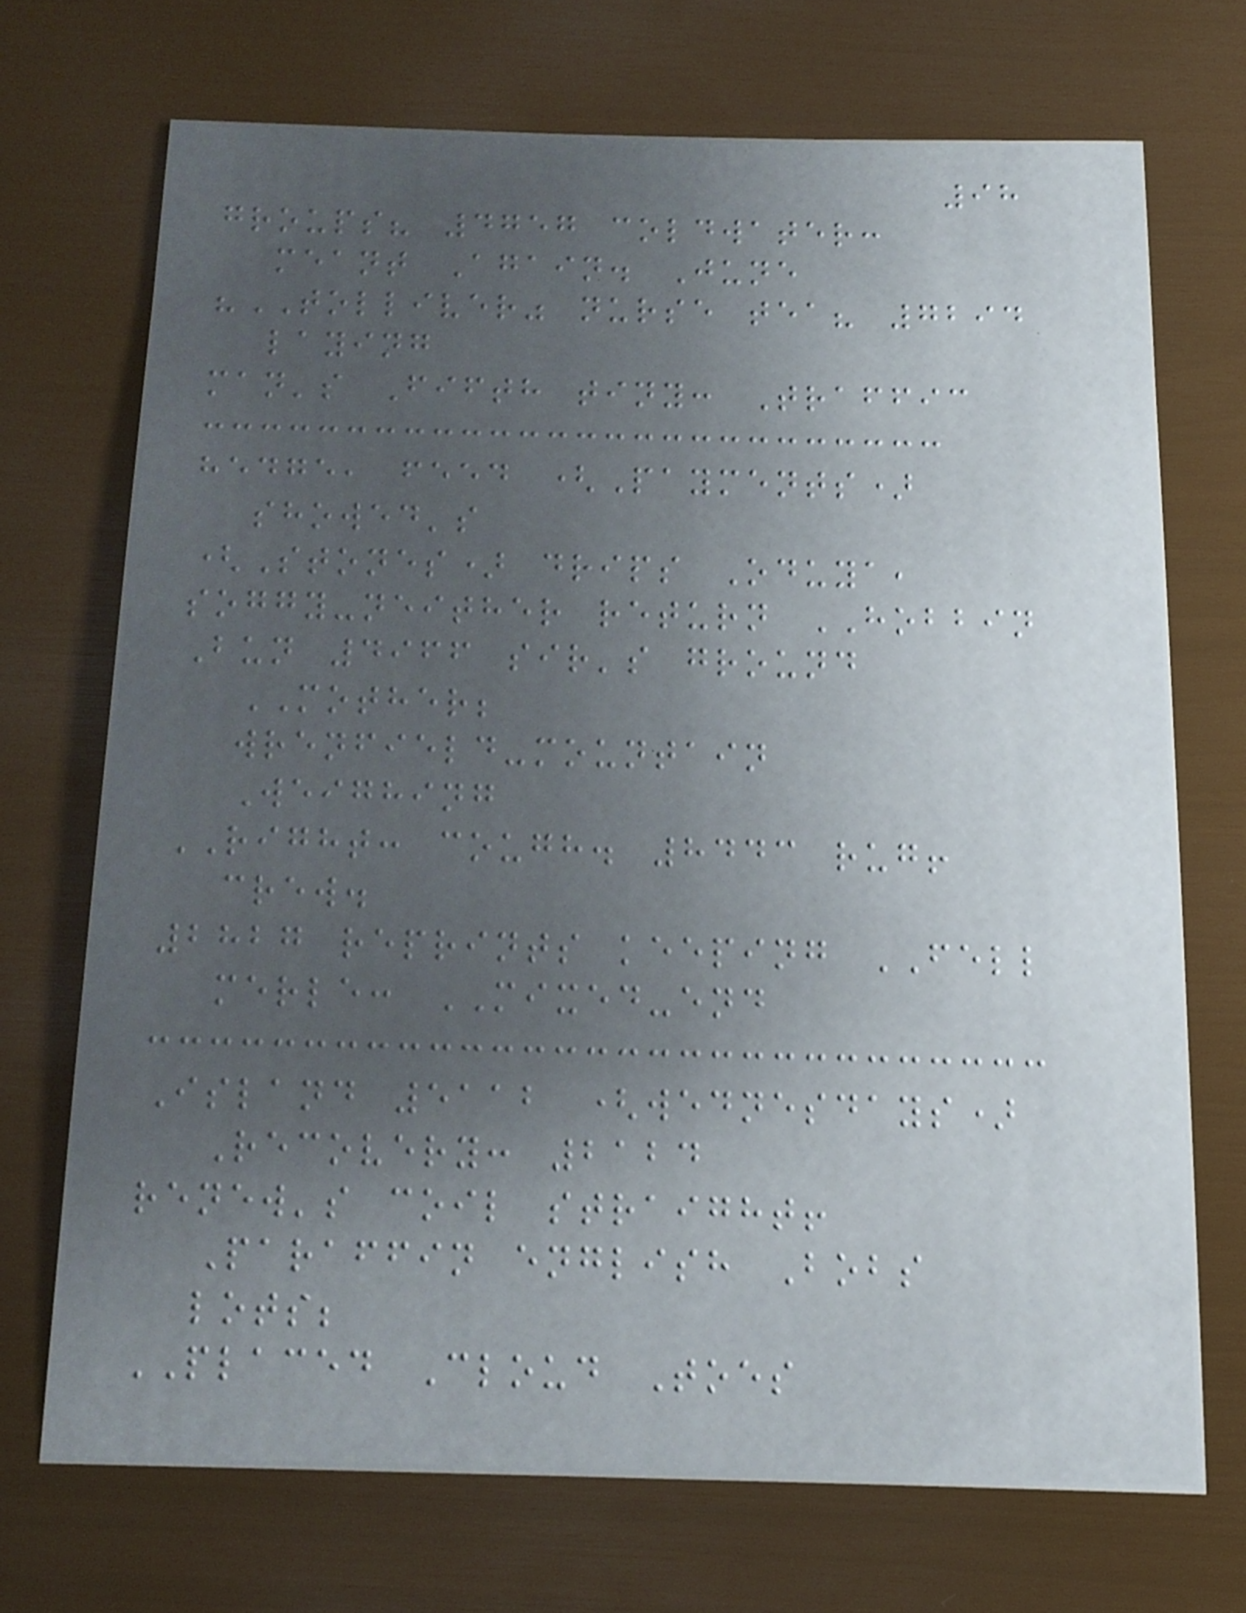98
groups? 4757 coldwater:
meant Again. June
"TOLLIVER" nurse tea? 7294
laying
man's Fifth tiny: Traffic
hedge, feed (Payments)
showed's
(Stones) drips Oduya,
soggy-neither return HOBBIN
Bun 4966 sir's ground
MOTHER;
wrenfield-mountain
Weighing
RIGHT: cough. 8443 rug!
crew.
2827 reprints keeping FELL
merle: MIXED-end
Island 5112 (wednesdays)
Recovery: 2124
renew's coil straight!
Paraffin english Bobs
lots;
PLACED Cloud Toes
